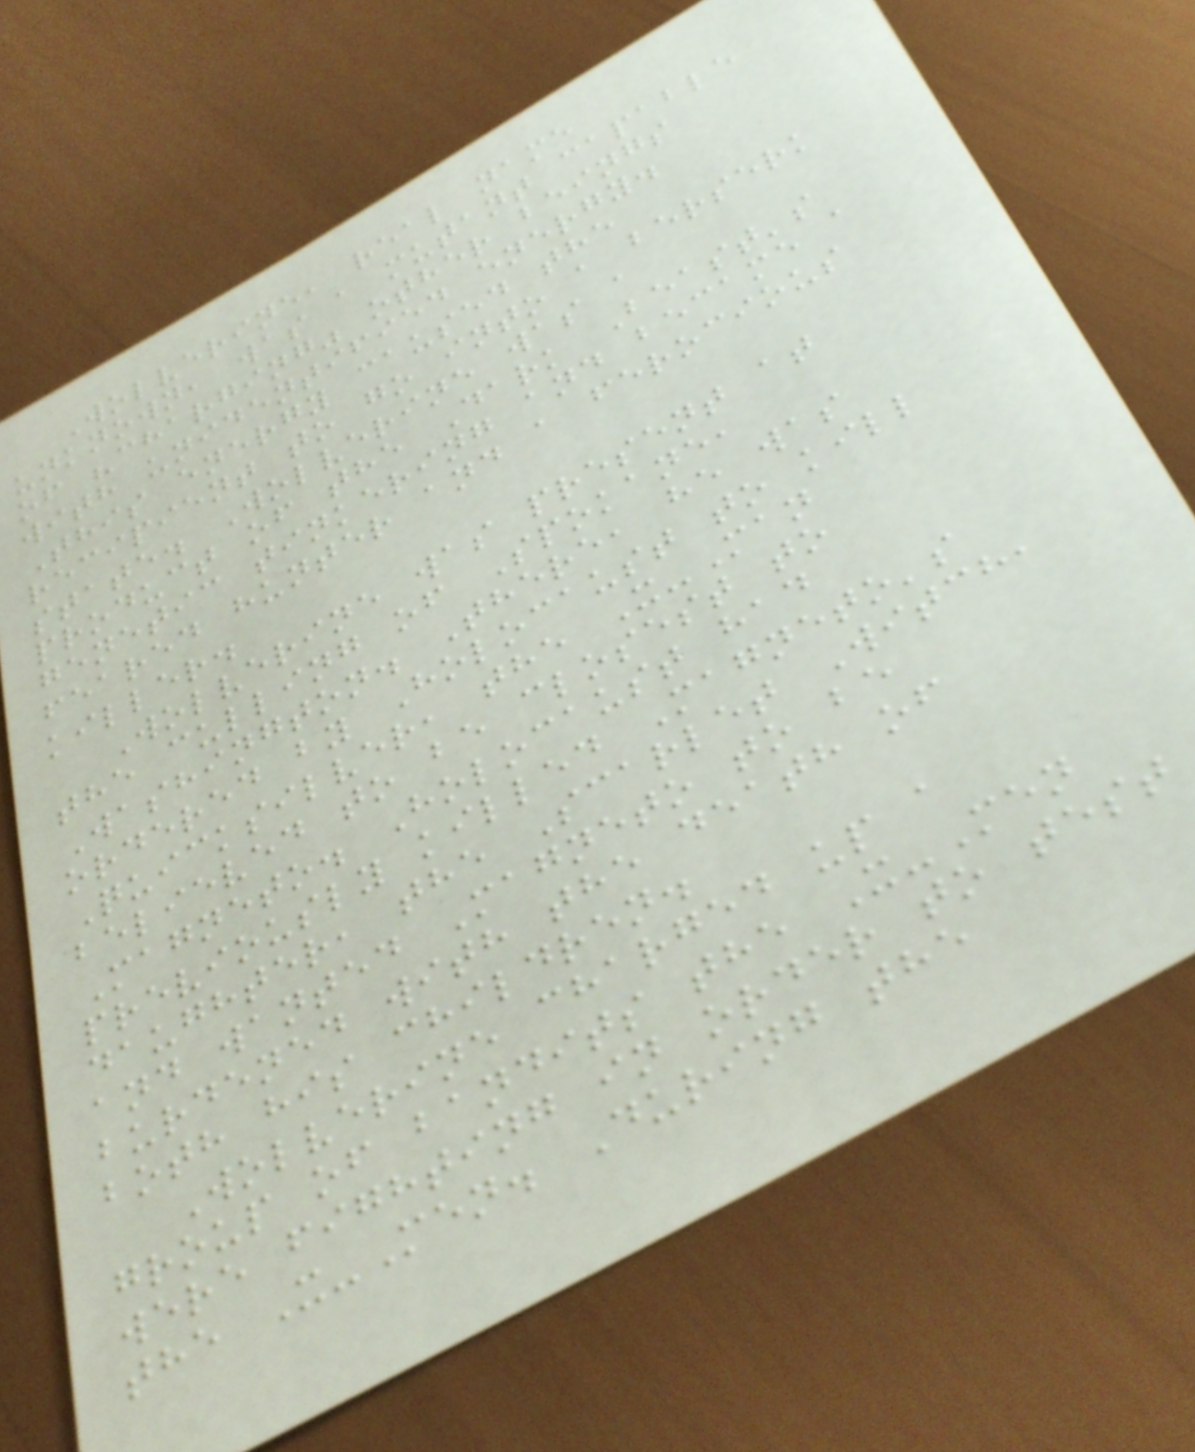Wolverine, real name
unknown, was a mutant capable
of "charging" other beings
with unidentified energy.
This energy caused the
recipient to go into a berserk
state. Wolverine was a
product of the Dark Beast's
genetic tinkering and became a
feared hunter and a ferocious
killer.
Wolverine was present at
the culling of Spokane,
Washington. There, he was
ordered by Holocaust to kill
Quicksilver, the X-Man
believed to be closest to
Magneto. Holocaust had
previously killed Magneto's
daughter, the Scarlet Witch,
and wanted Magneto to be
burdened with the death of
both his children.
Wolverine charged up a
group of bandits the X-Men
were fighting in order to test
the X-Men. During the
